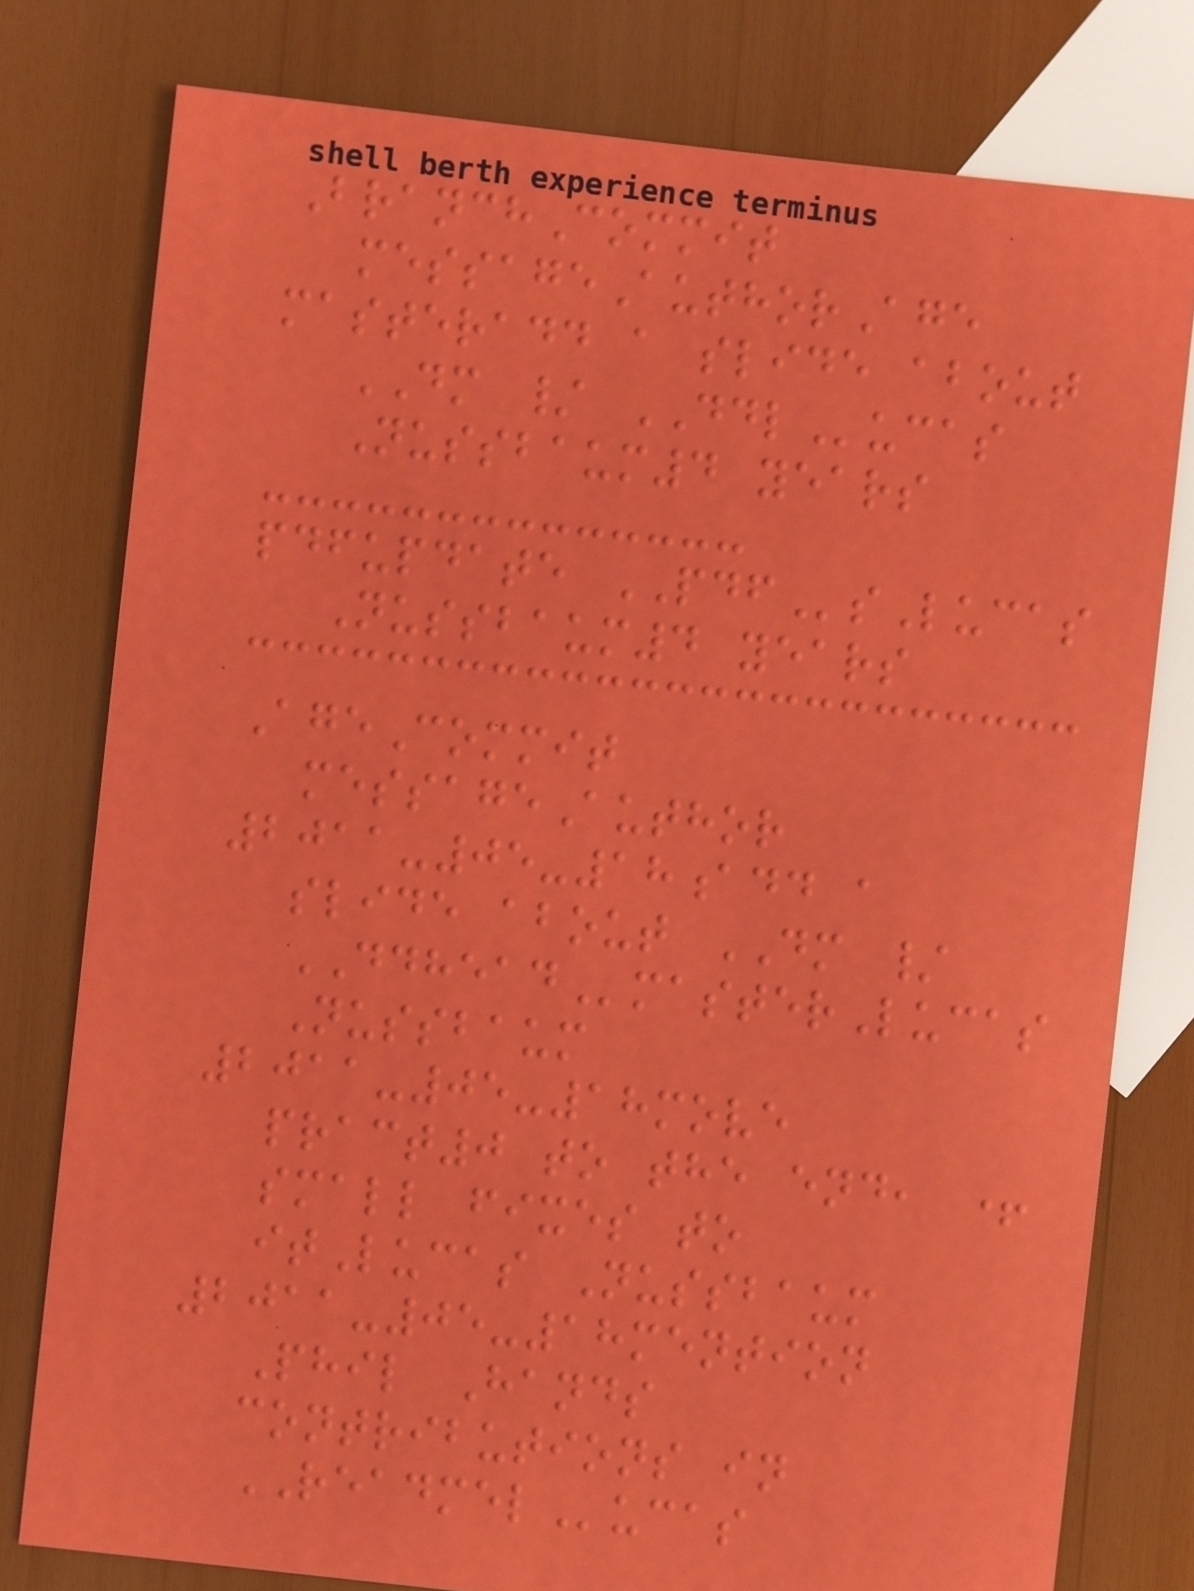BranchCommit
messageAuthorAge
masteradd a slide about
DM / DDLucas
Nussbaum4 years
pdfupdate PDFsLucas
Nussbaum4 years
AgeCommit
messageAuthor
2011-05-18add a
slide about DM /
DDHEADmasterLucas
Nussbaum
2011-05-18move
pract0 to the end, +
small fixes to
itLucas Nussbaum
2011-05-18mention
Phil Hands
contributions in
READMELucas
